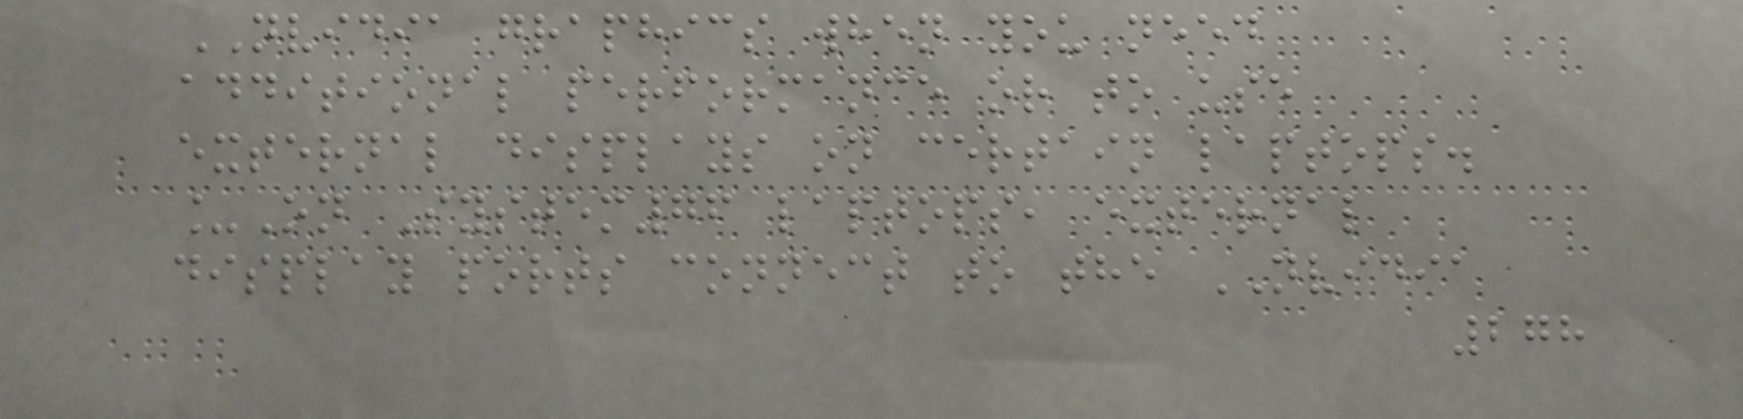NVIDIA graphics when you need
additional performance or to use
external displays on certain laptops.
_On System76 laptops, external
display ports connect to the NVIDIA
278
